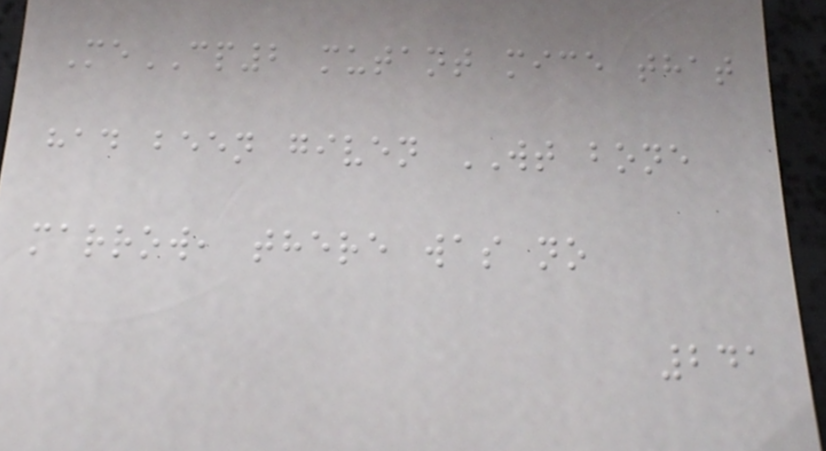MeCP2 mutant mice that
had been given WT bone
marrow, there was no
241
